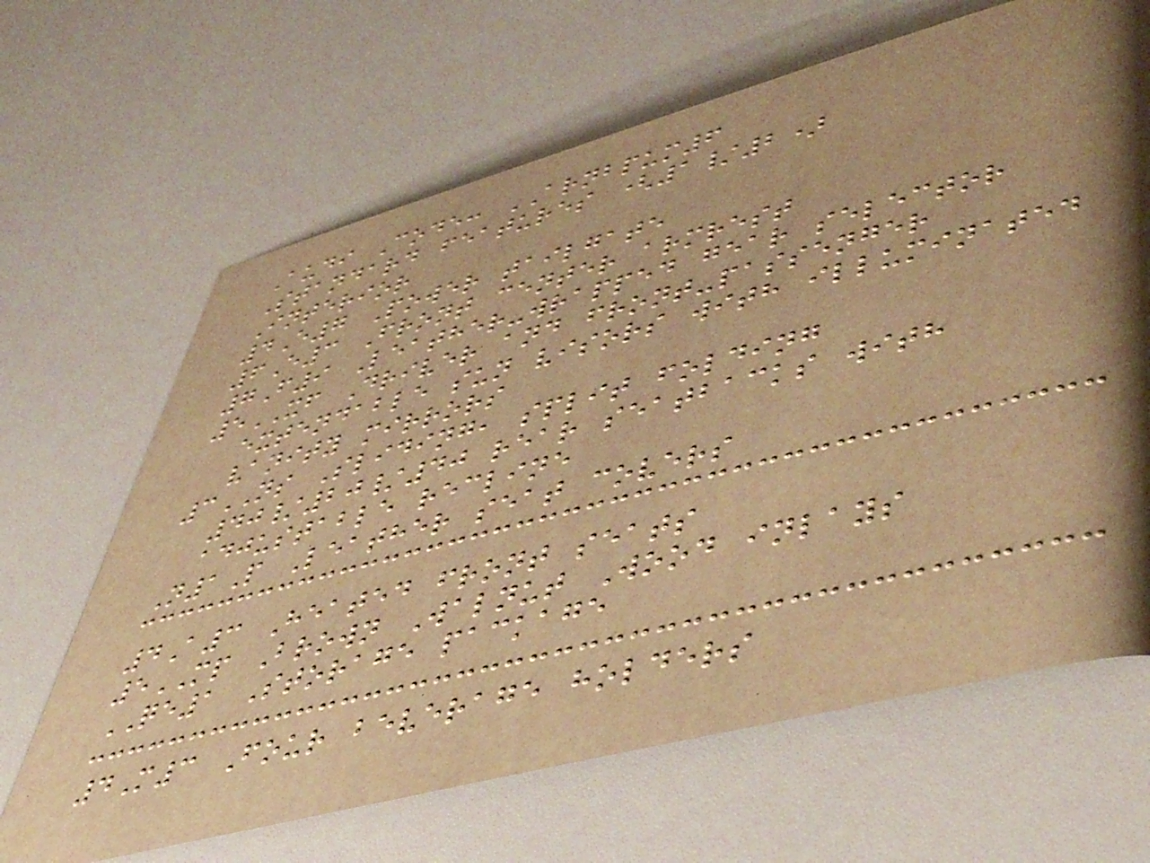Audi Code: ARNBPUM6
Standard features (1/2)
Interior
4E7 Power tailgate
6E3 Front center armrest
7F9 Leather-wrapped gear selector
5XF Driver and front-passenger
extendable sun visors with illuminated
vanity mirrors
3NS Sliding, split folding
40/20/40 rear seatbacks with
adjustable recline
N1P Leather seat covers
4A3 Heated front seats
5MP Brown Walnut Wood inlays
QE1 Storage package
4M3 Four beverage holders
